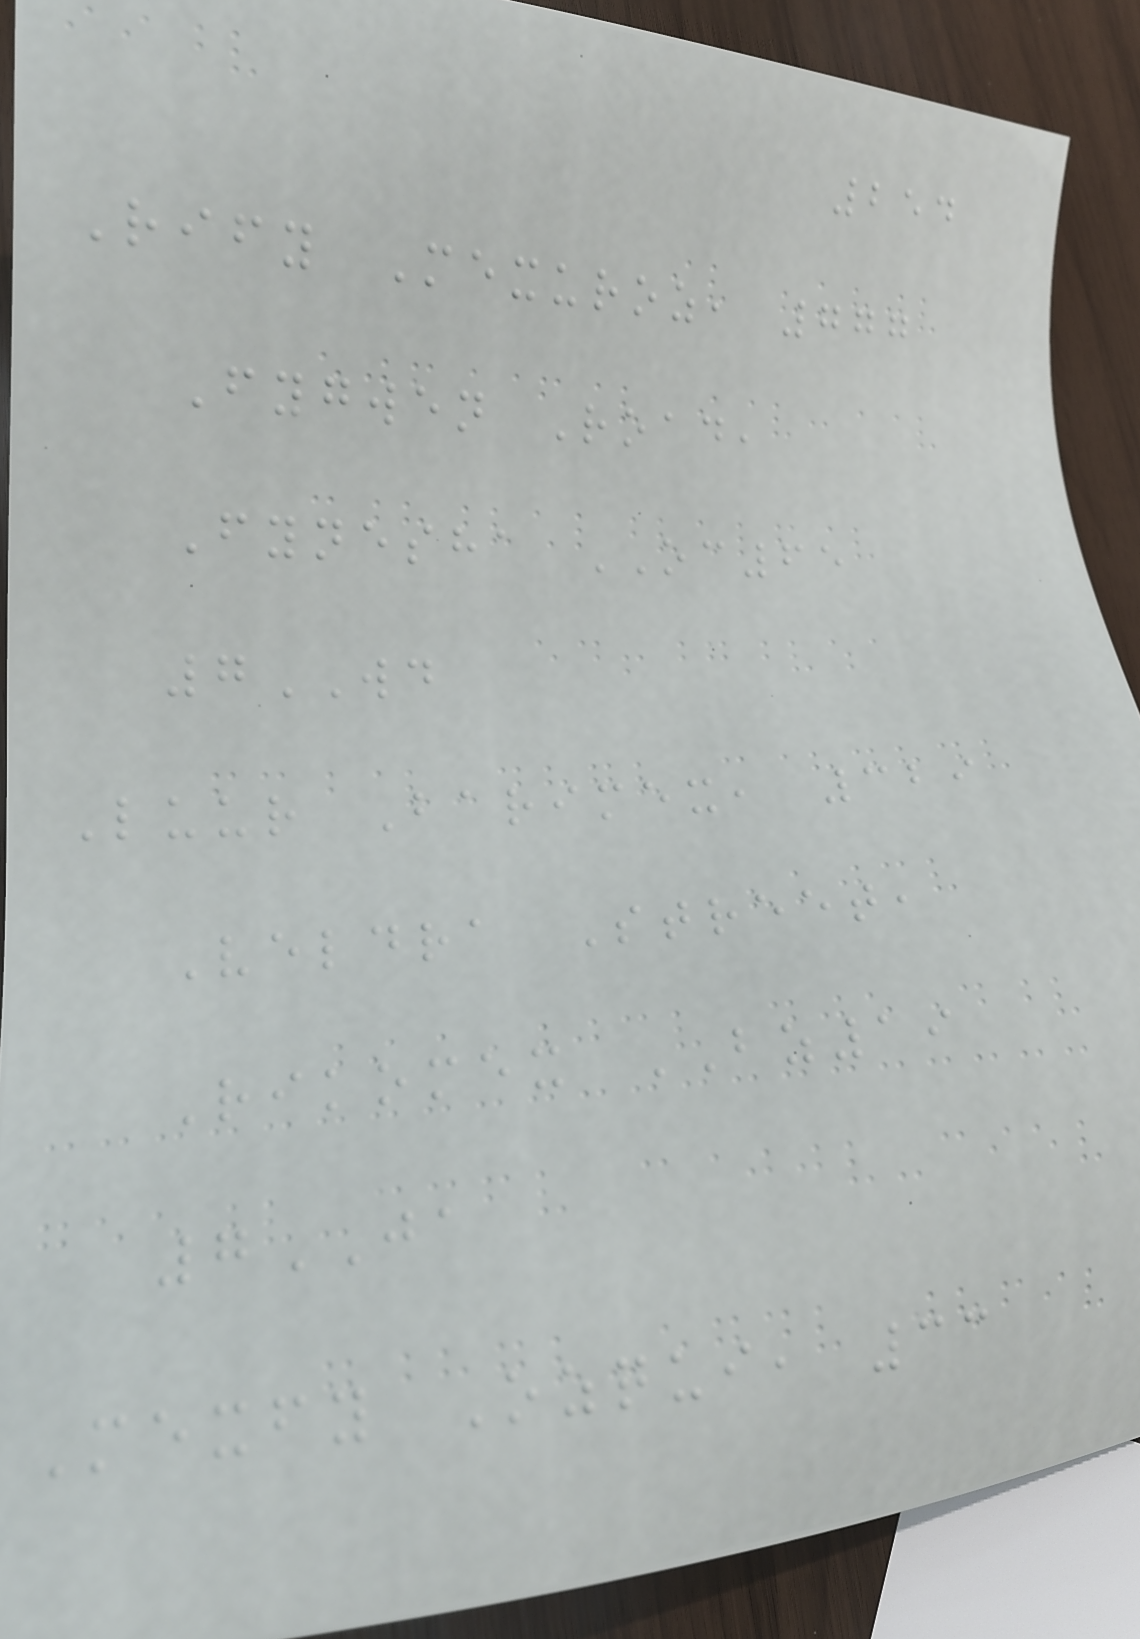254
Rify Mexuroz, 777
Fygwen Road,
Fynesha OC65
7WD
Luur Barimex, 329
Veldra Street,
Rikomex BZ19
7JA
Mexfy Ozqui, 33
